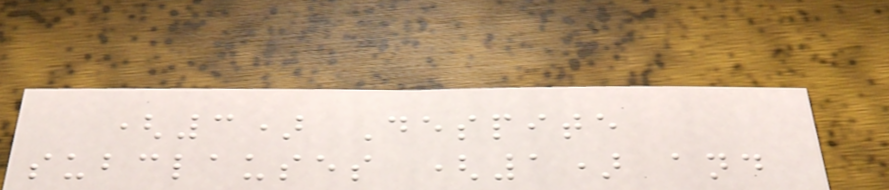(3) Despite
subclauses (1) and
